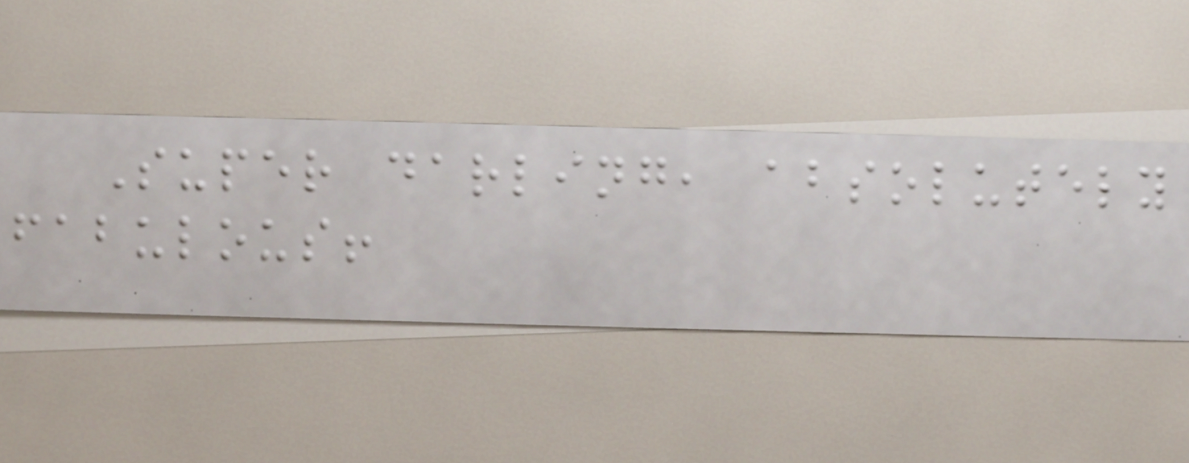Super darling, absolutely
fabulous!
